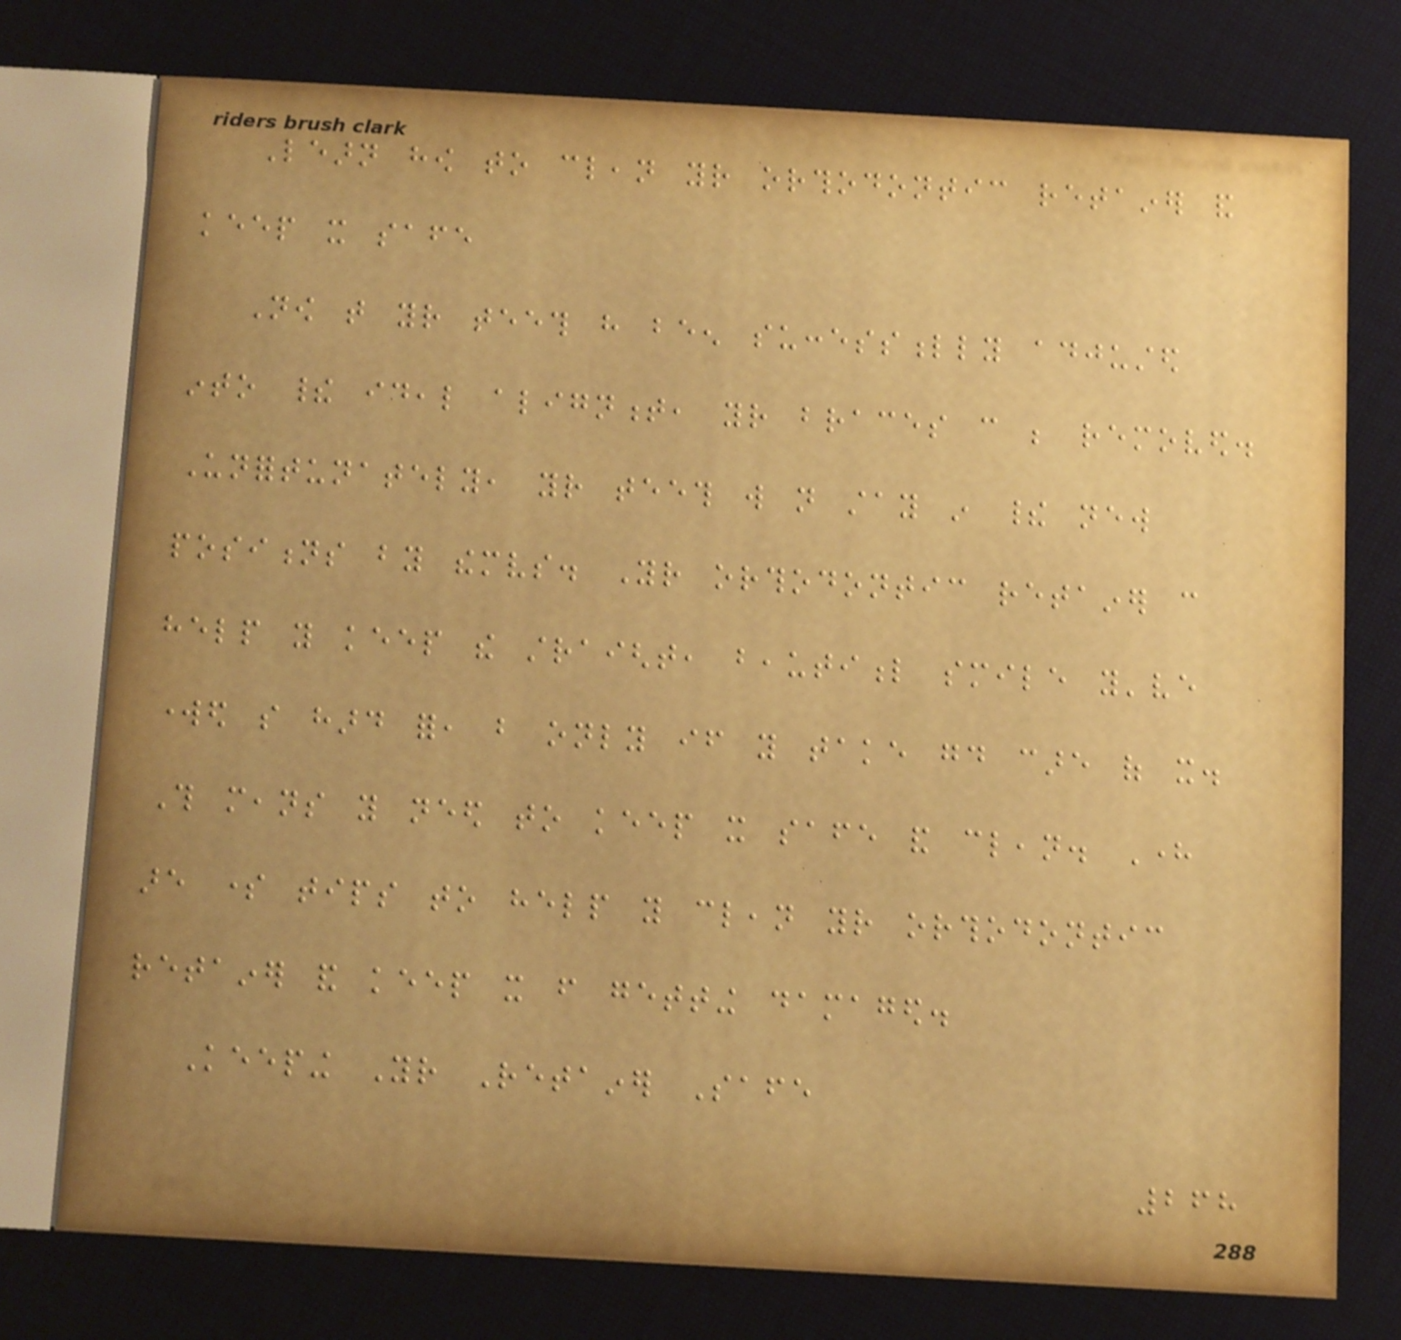Learn how to clean your orthodontic retainer and
keep it safe
Now that your teeth have been successfully adjusted
into their ideal alignment, your braces can be removed.
Unfortunately, your teeth will not stay in their new
positions by themselves. Your orthodontic retainer can
help you keep the straight, beautiful smile you've
worked so hard for, but only if you take good care of it.
This means you need to keep it safe and clean. Here
are some tips to help you clean your orthodontic
retainer and keep it from getting damaged.
Keeping Your Retainer Safe
268
